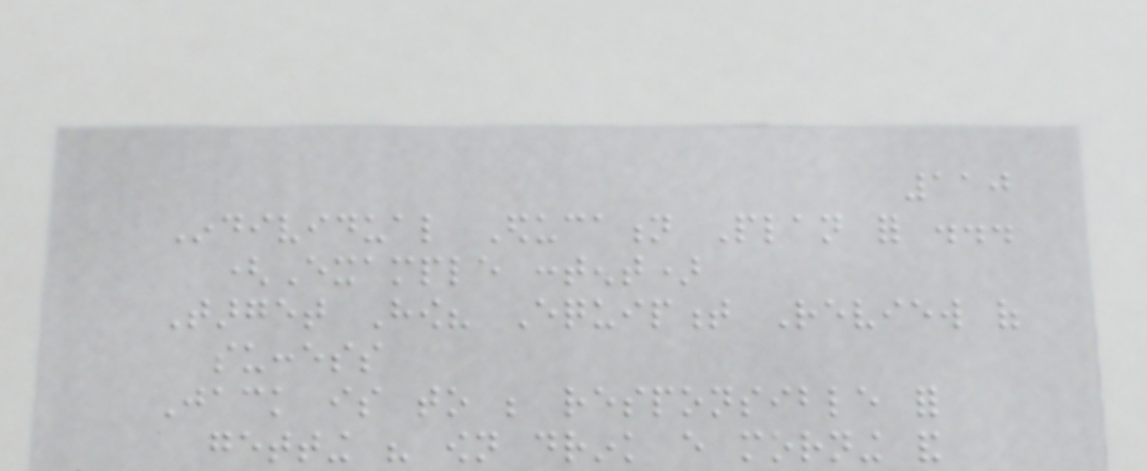110
Individual Education Plan for ...
(Example content)
Target How? Equipment Review of
success
Jack is to be responsible for
getting his own drink every morning and
